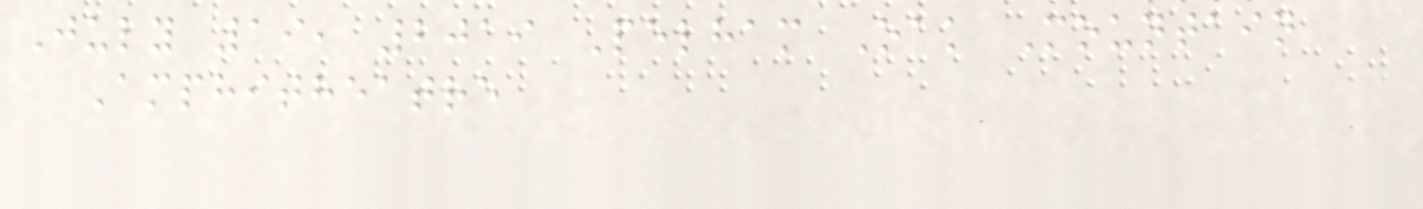July 19, 2019 Pelham Oak Mountain
Amphitheatre
